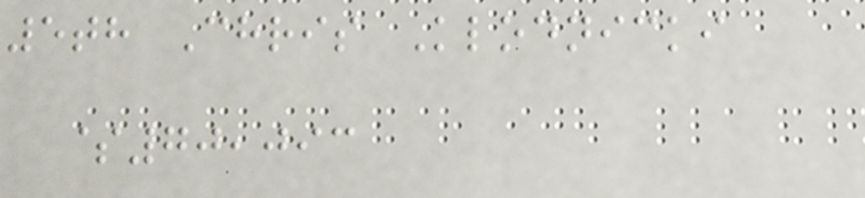5th Chris Klodnicki
$70,093
